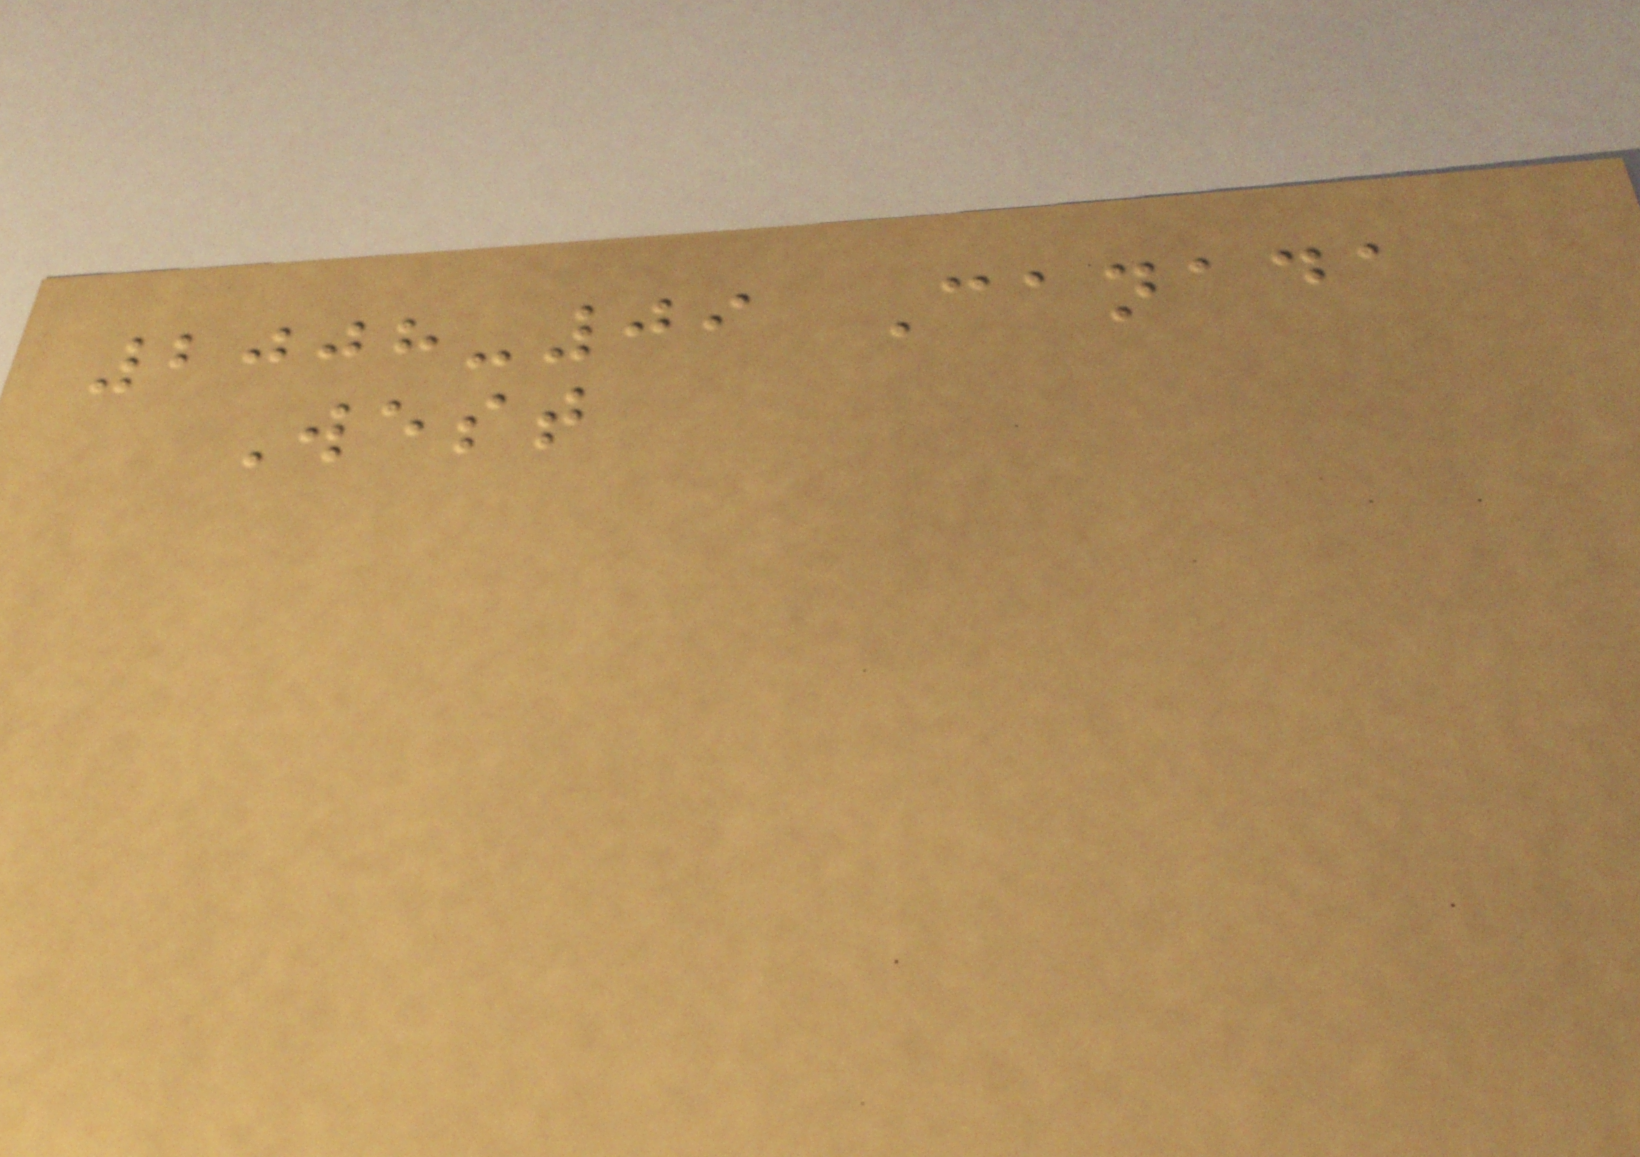2008-09 Canada
West
